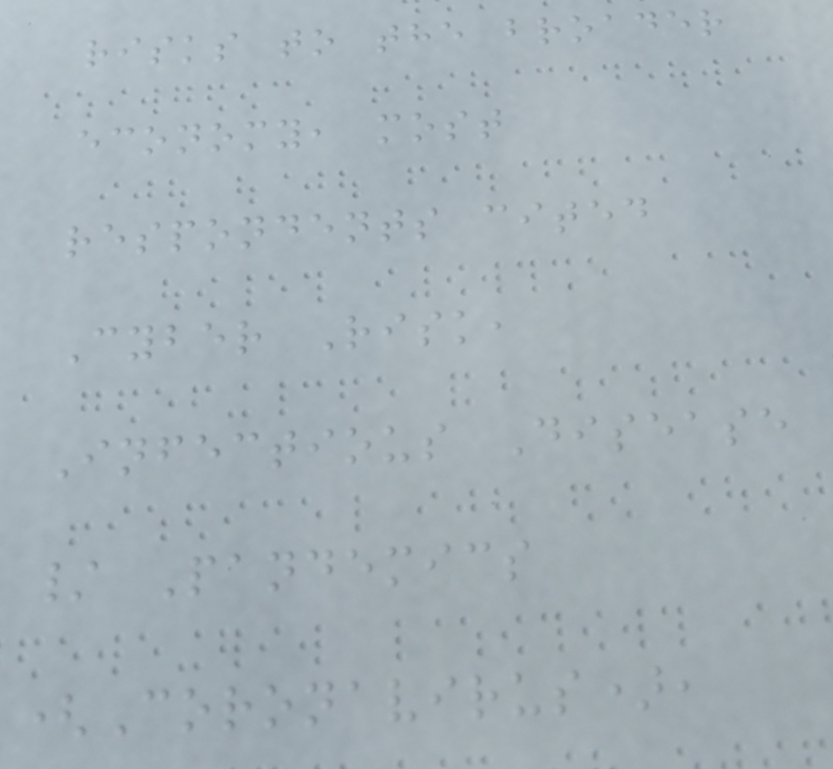risks to the broader
economy, most
respondents cited
Cyber Risk,
Infectious Disease
/ Pandemics
(Coronavirus),
